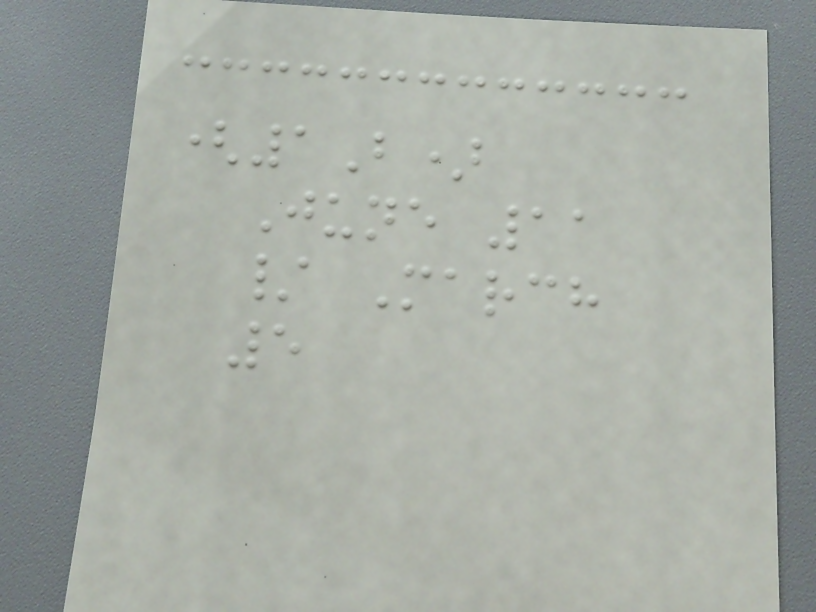(1B)
June 11
/ March
5
